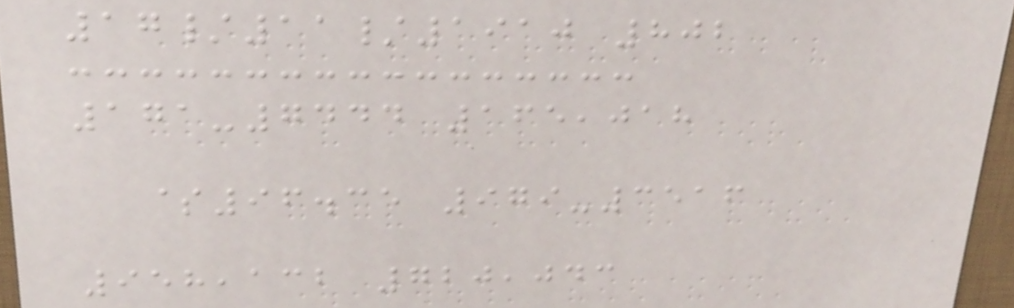17/11/1910 802
171-7444 165,018
$96.35 979-3516
958,132 720,043
